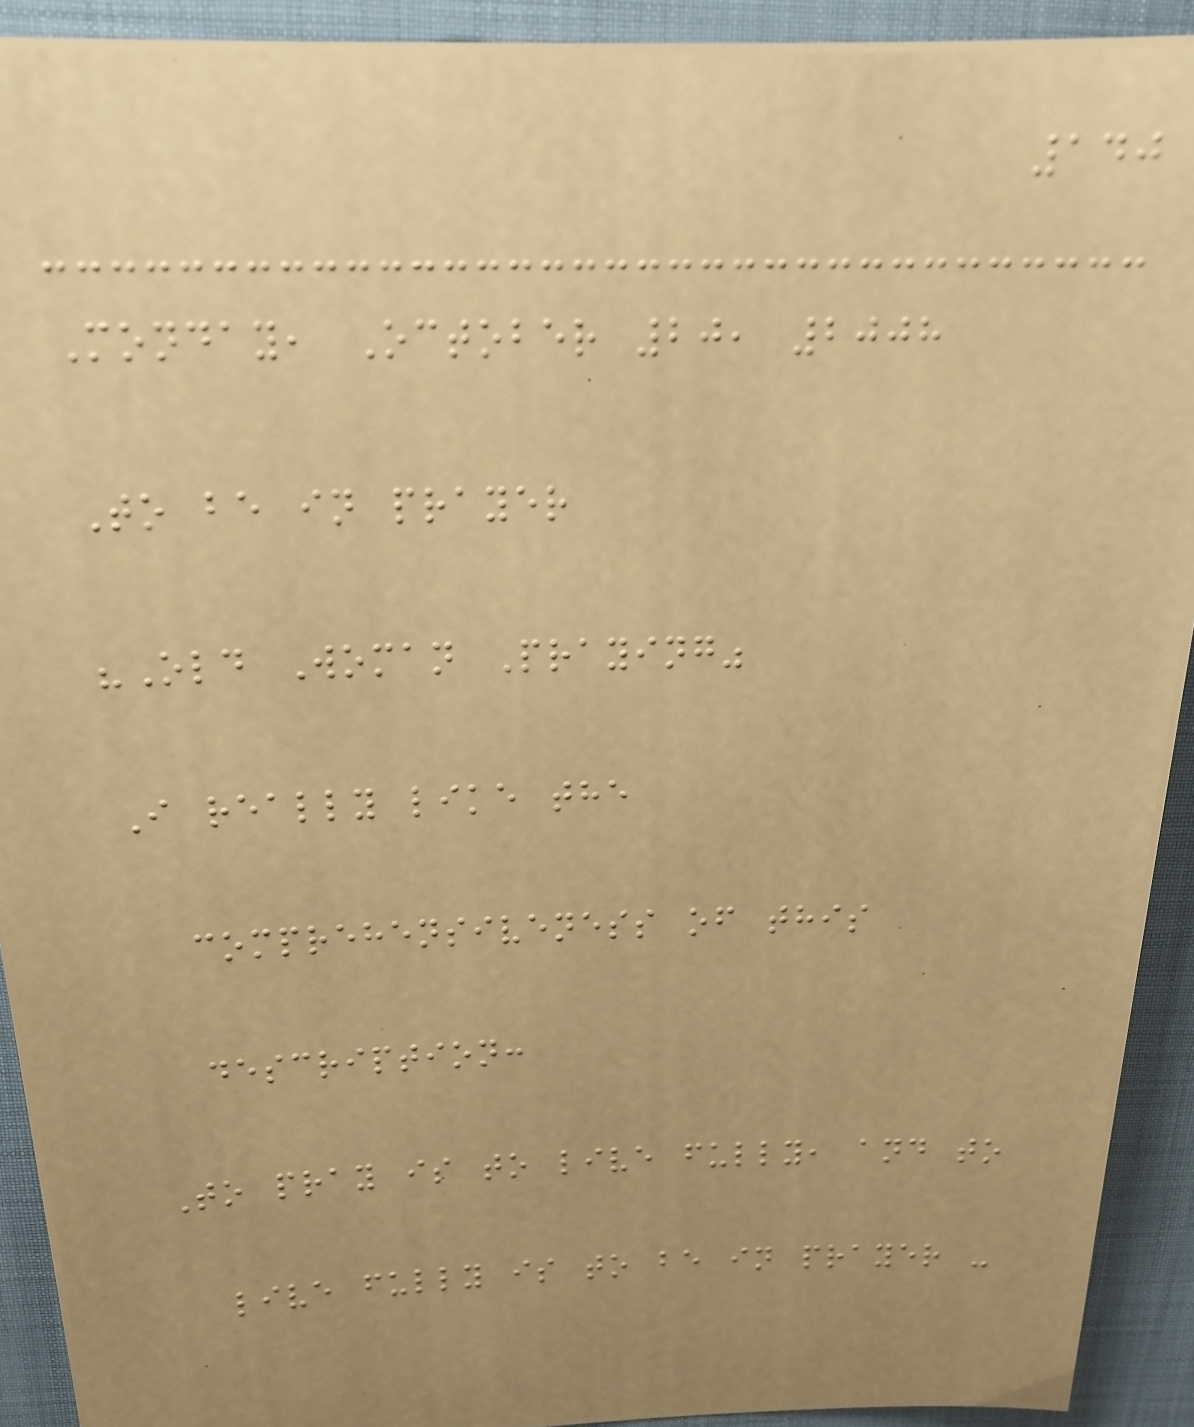140
Monday, October 20, 2008
To be in prayer
"Old Woman Praying"
I really like the
comprehensiveness of this
description:
To pray is to live fully, and to
live fully is to be in prayer -
